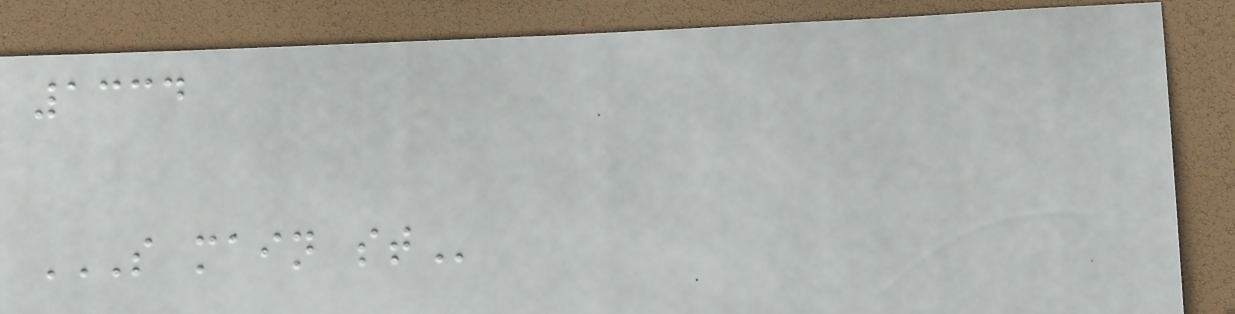1334
S MAIN ST
